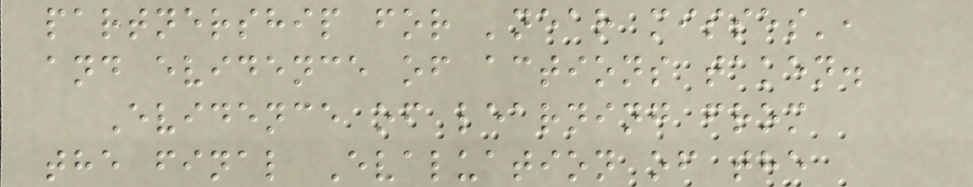partnership for 'near misses',
and evidence of actions taken.
Evidence of learning from
the final Evaluation of the
